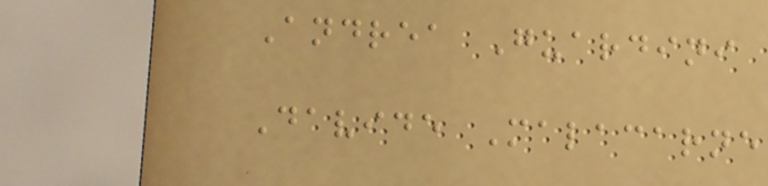Andrea Guardini
Davide Malacarne
